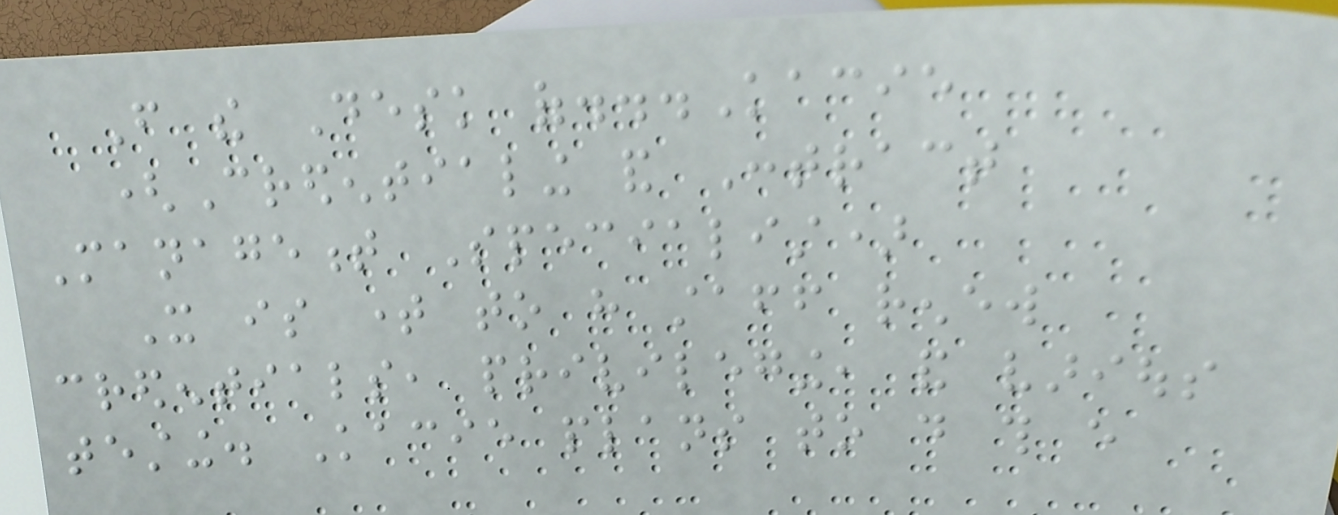From the Desk of...Kacie
(Credentialing and Contract
Management Specialist)
It is time to have staff renew
credentials, privileging, and various
testing. Kacie plans to do this every
